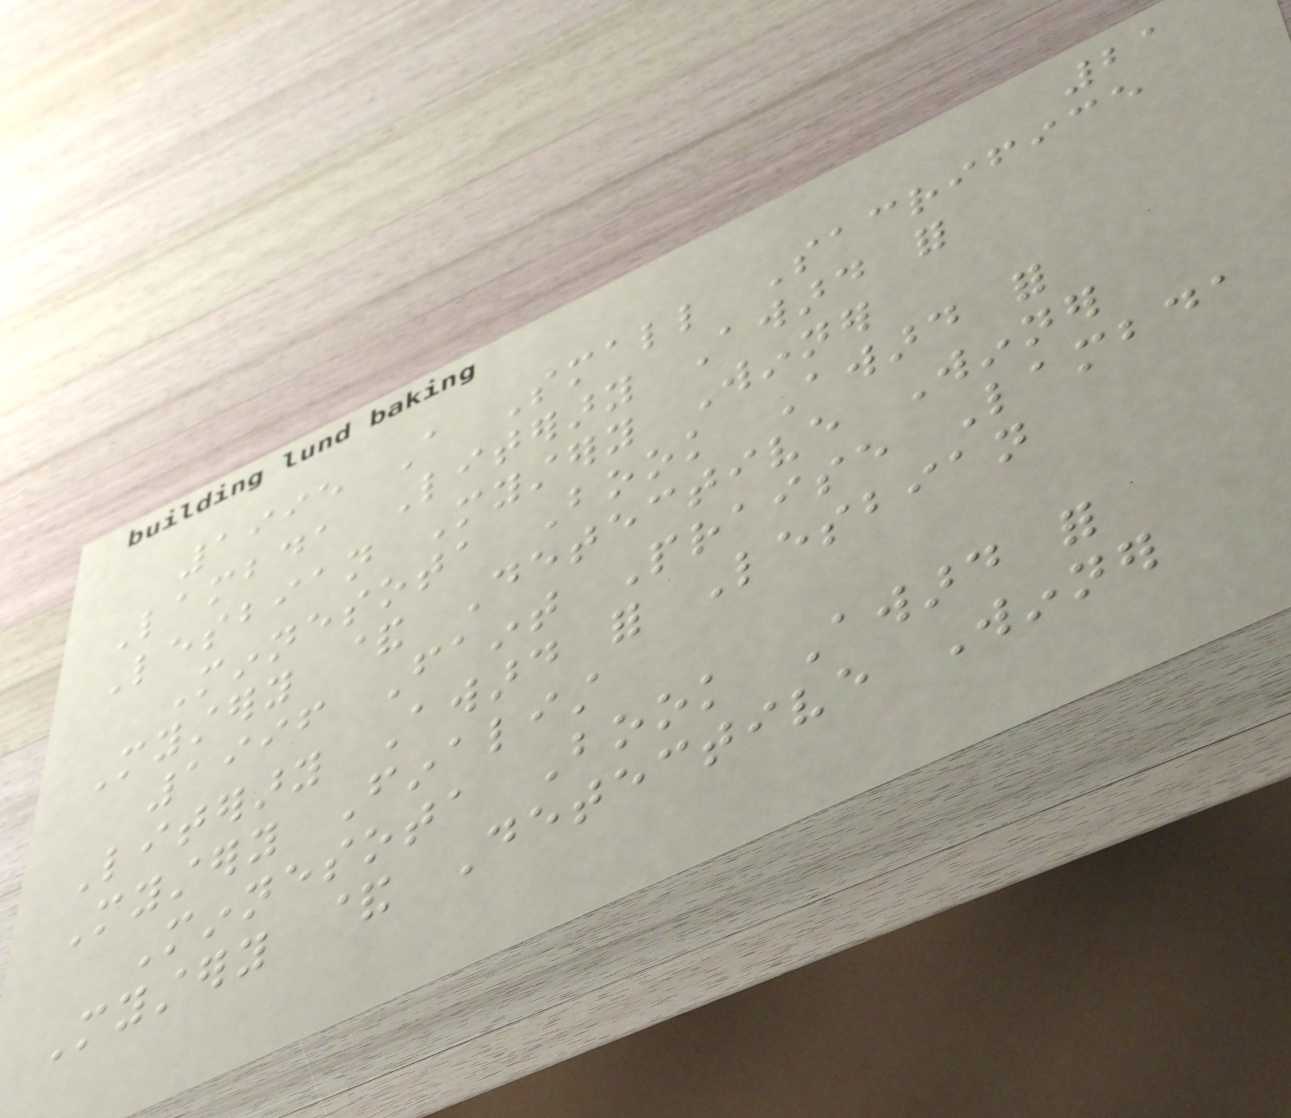21
1995 A Small Sacrifice
Lambda Literary Award for
Lesbian Mystery Winner
Minnesota Book Award for
Mystery & Detective Winner
1996 Faint Praise Lambda
Literary Award for Lesbian
Mystery Finalist
Minnesota Book Award for
Mystery & Detective Winner
